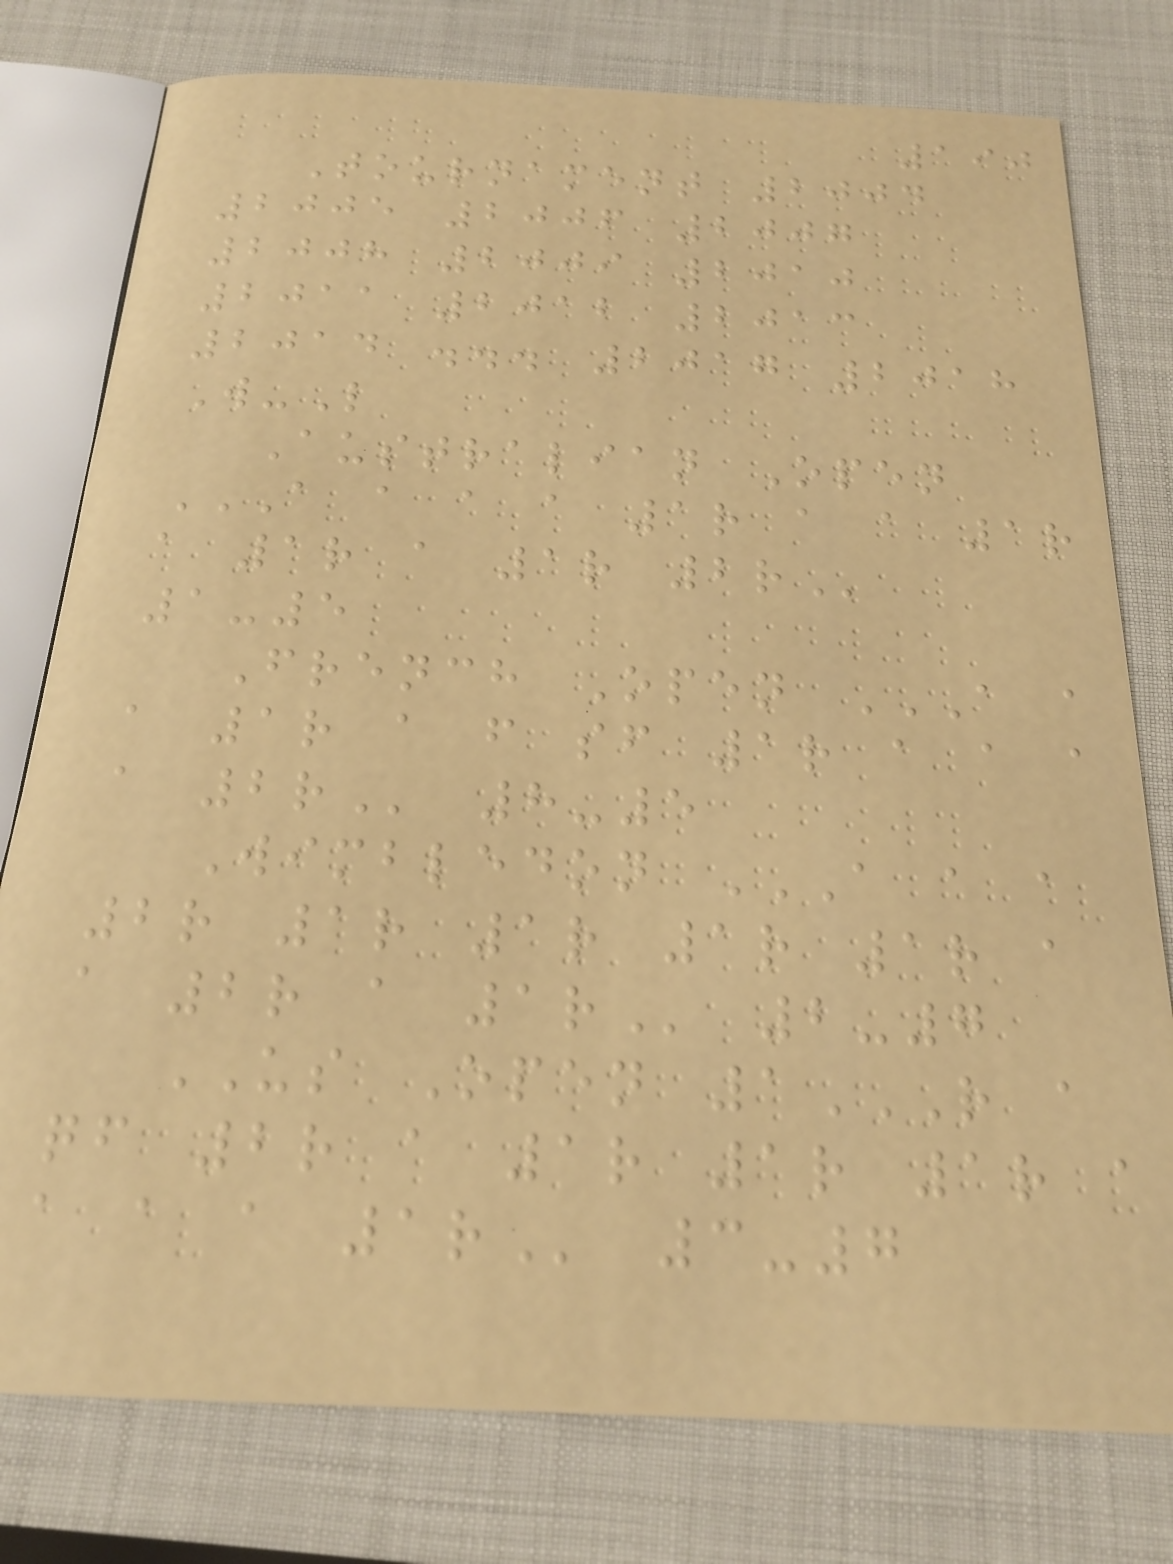190
Tournament 2004
2005 2006 2007
2008 2009 2010
2011 2012 2013
2014 ... 2017 2018
W-L
Australian Open
A A A A 1R A A 1R
A 1R A 1R 2R
1-5
French Open A A
A 1R A F SF 1R A A A
A 2R 8-5
Wimbledon A A A
2R 1R 1R 1R 1R A
A 2R A 1R 2-7
US Open 1R A
QF 2R A 1R 1R 1R A
A A A 1R 3-7
